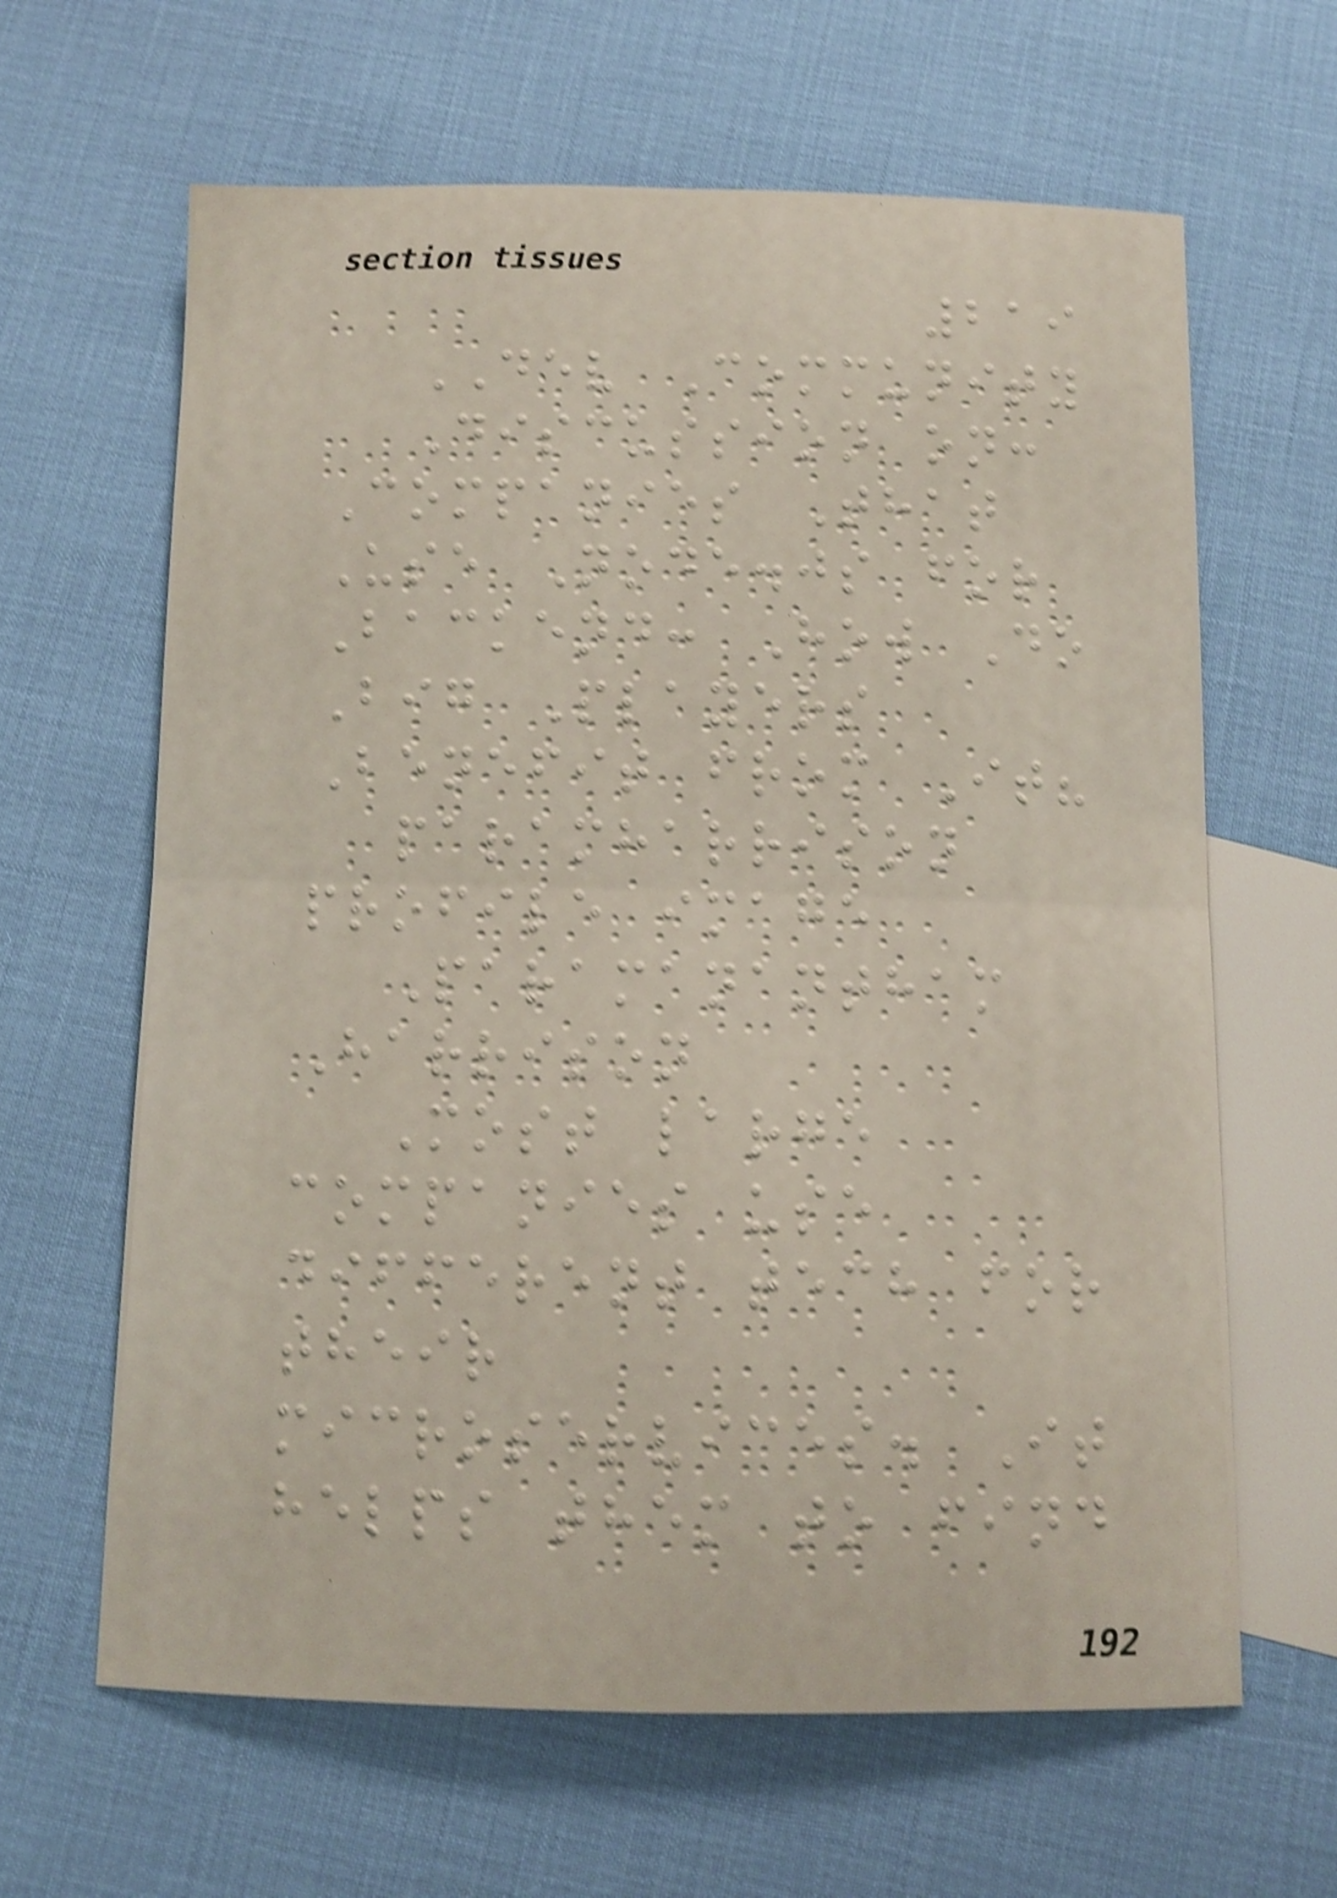219
DEV Community
Discussion on:
Companies That
Use Node.js for
Backend: How Do
Big Players
Benefit from It?
paramharrison
profile image
Paramanantham
Harrison
Most large
companies use
different tech for
their
microservices. It
helps them to find
